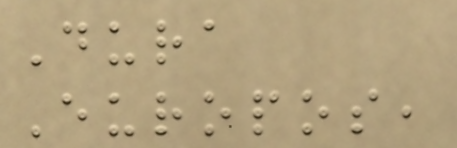Dura
Europos,
